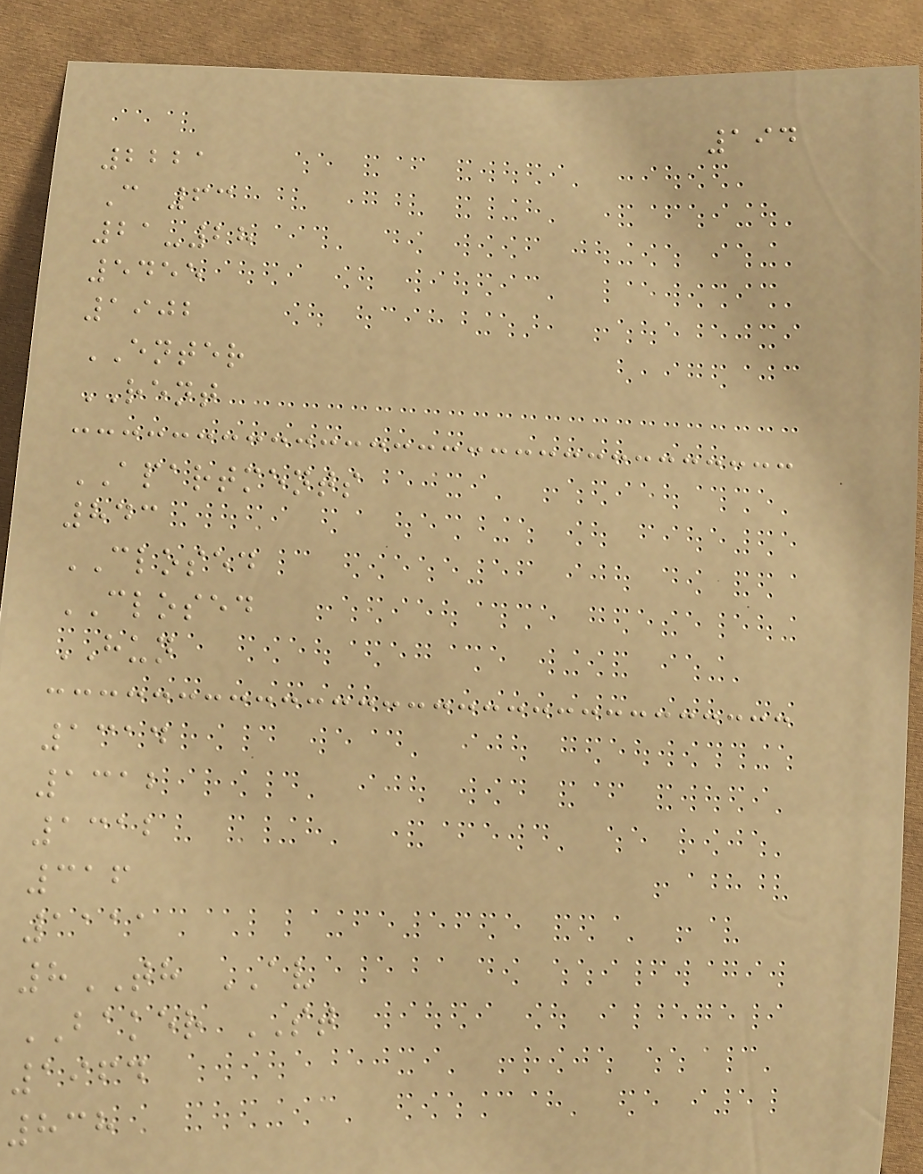194
2221
C 63
21-28
5455
1902
ENTER
RENT
APARTMENTS
843
CLOSED
CLOSED
HUN
1314
1312
1312
316
1111
8TH AV
BAKER ST
1964
838
